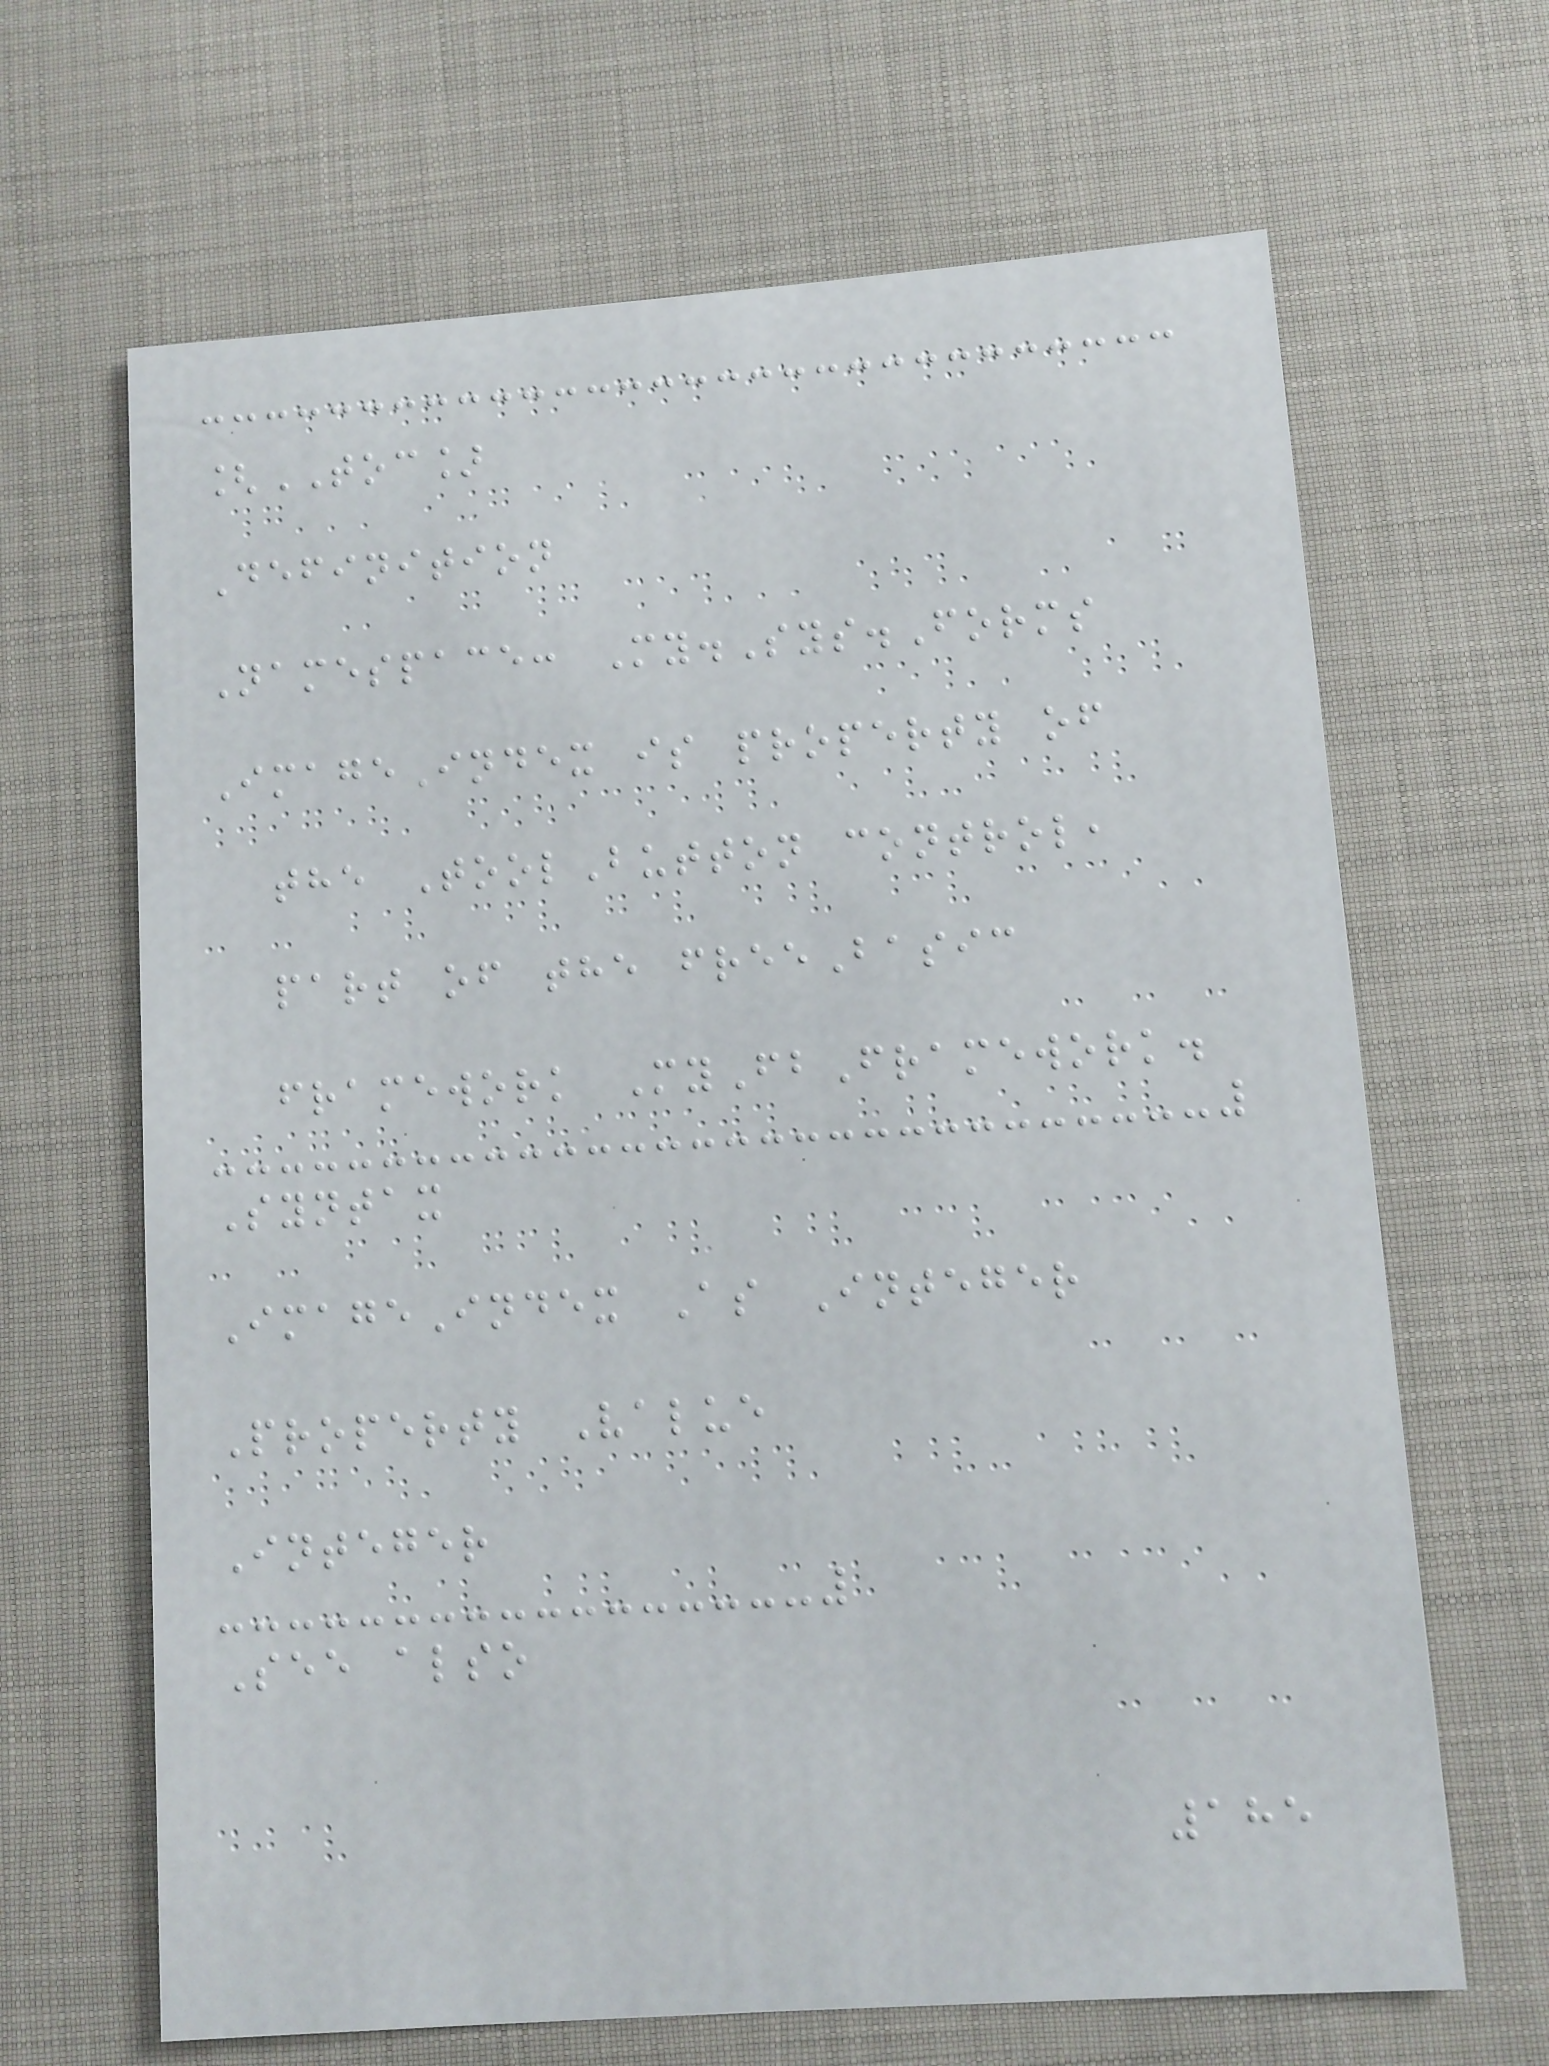[TOC]
Definition
Namespace: My.Sys.Forms
ImageIndex is property of
the ToolButton control,
part of the freeBasic
framework MyFbFramework.
Syntax
ImageIndex As Integer
Property Value
Integer
See also
185
